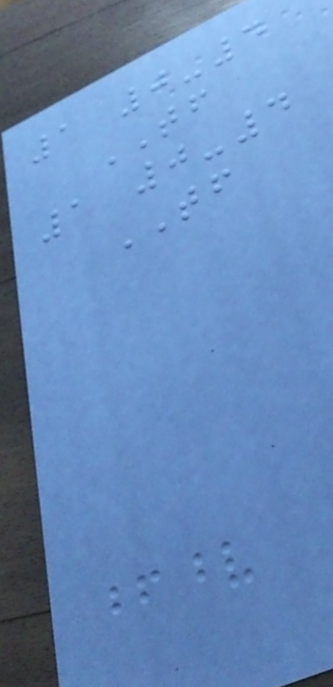1 0-4
TF
1 0-4
TF
